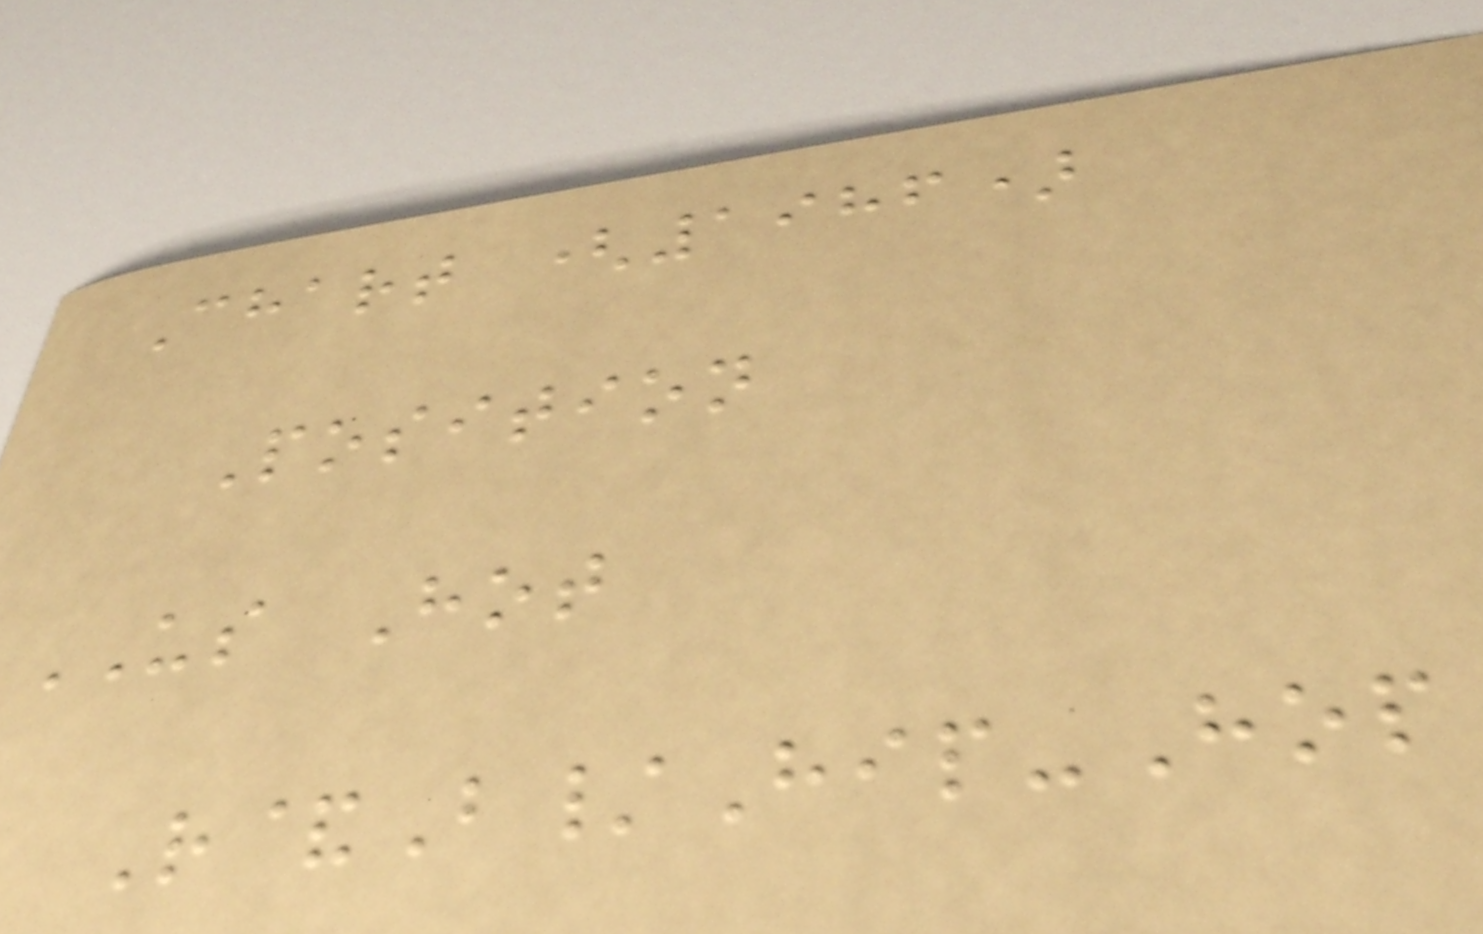Chart (1986)
Position
US Hot
R&B/Hip-Hop
